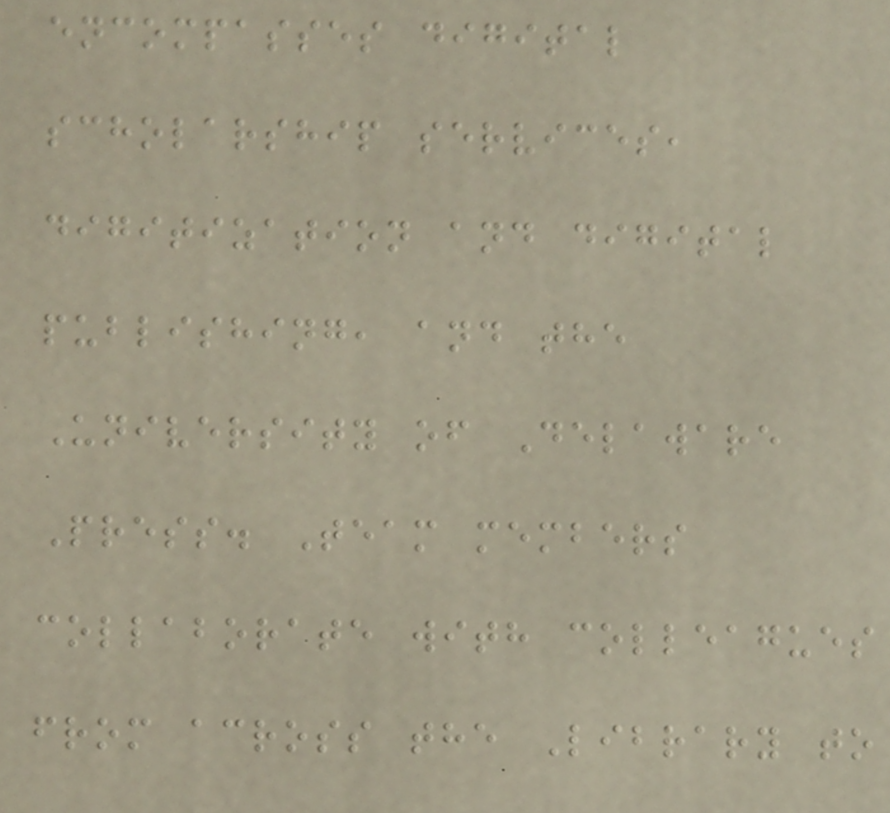encompasses digital
scholarship services,
digitization and digital
publishing, and the
University of Delaware
Press. Team members
collaborate with colleagues
from across the Library to
